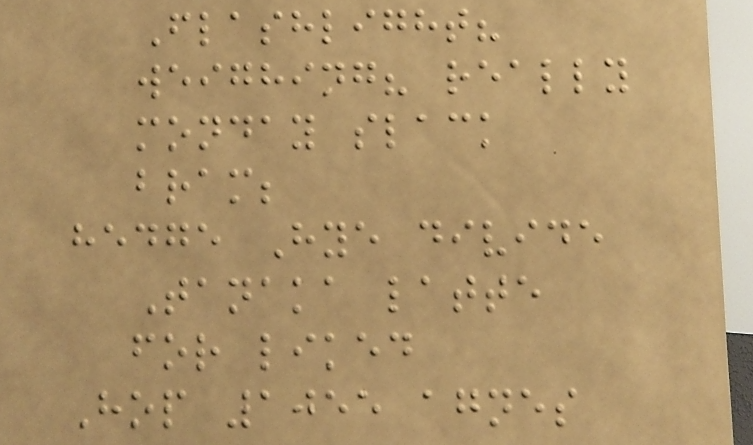Flashlight?
weighing? really
monday slack
bram;
hedge Hye divide
Tanaka latte
for liked
Hop 1055 agnes
